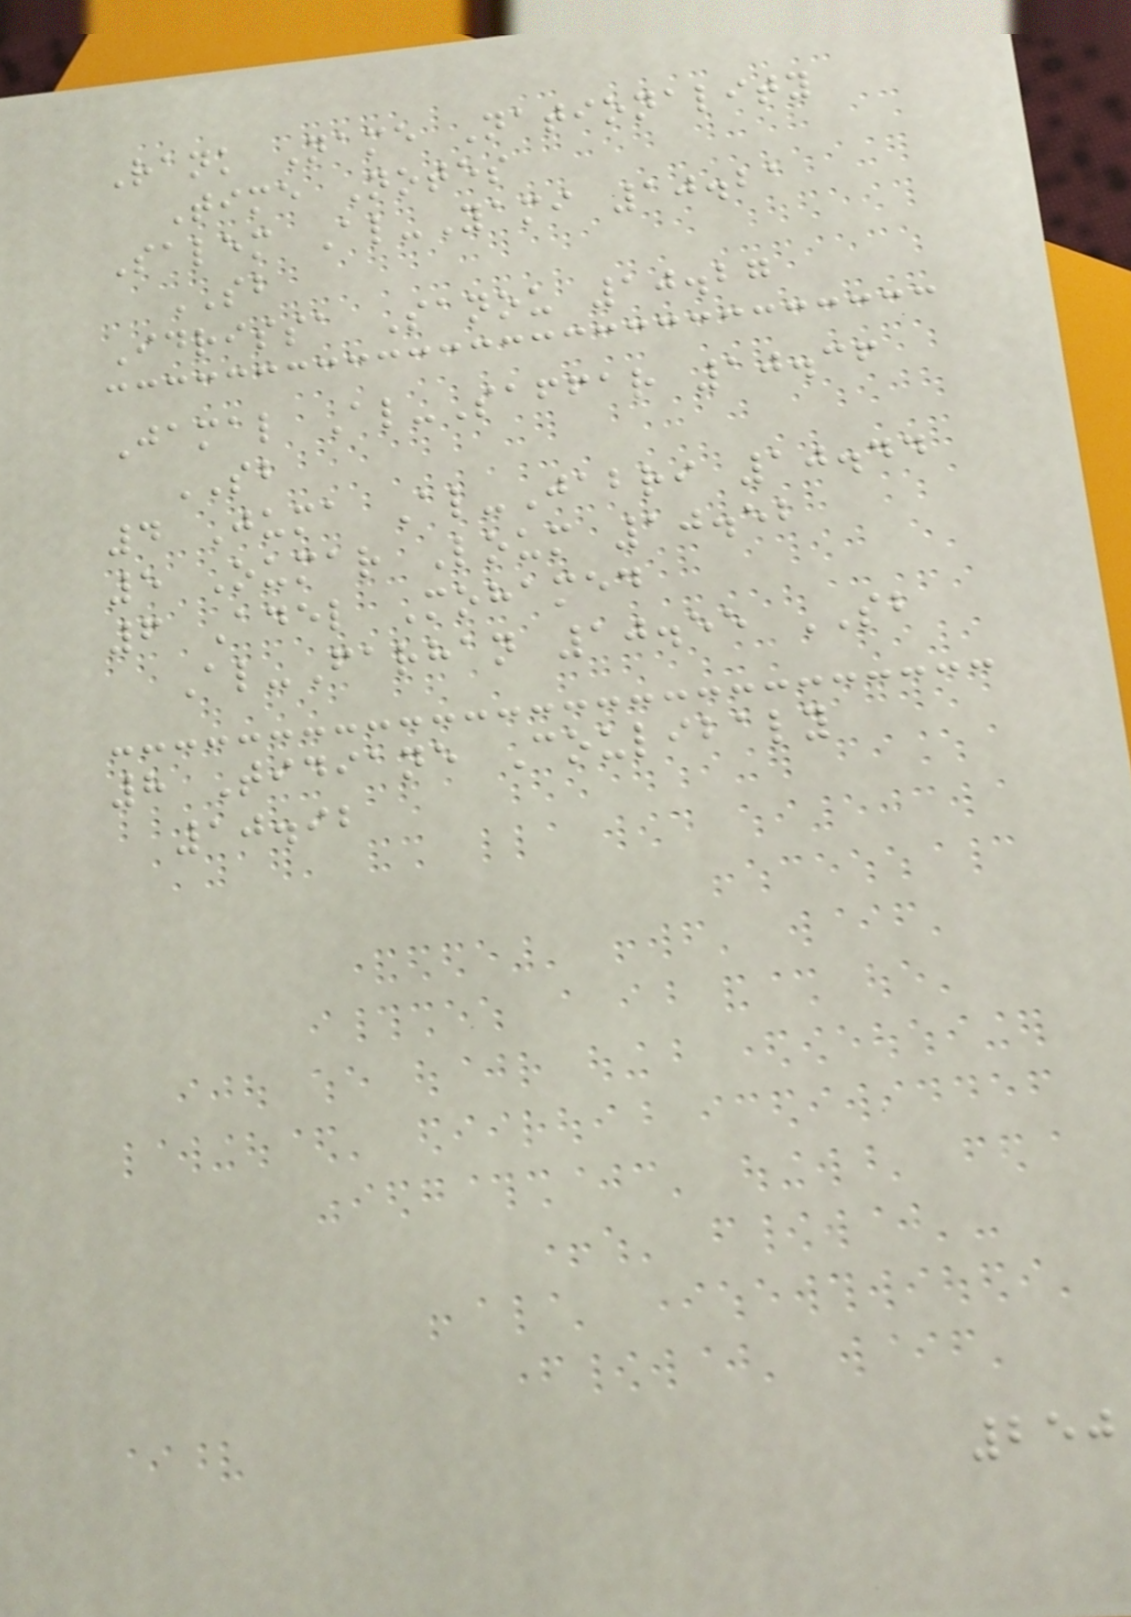Rank Name Nationality
Time Notes
Salem Al-Yami 10.21
SB
Idrissa Sanou 10.27
Jamal Al-Saffar 10.36
SB
4 Juma Al-Jabri 10.44
5 Oumar Loum 10.52
6 Adel Mohamed
Al-Farhan 10.55 SB
8 Tidiane Coulibaly
10.92
250
